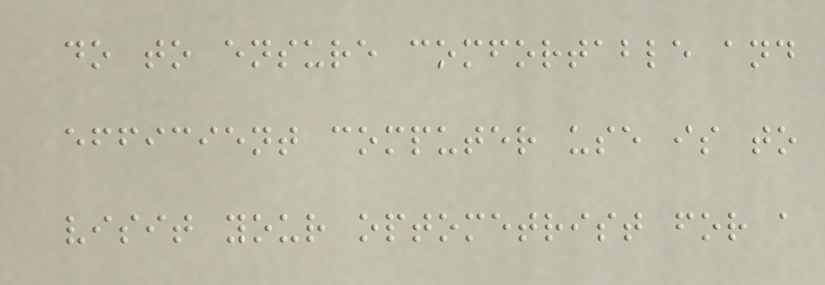do to ensure comfortable and
efficient computer use is to
visit your optometrist for a
